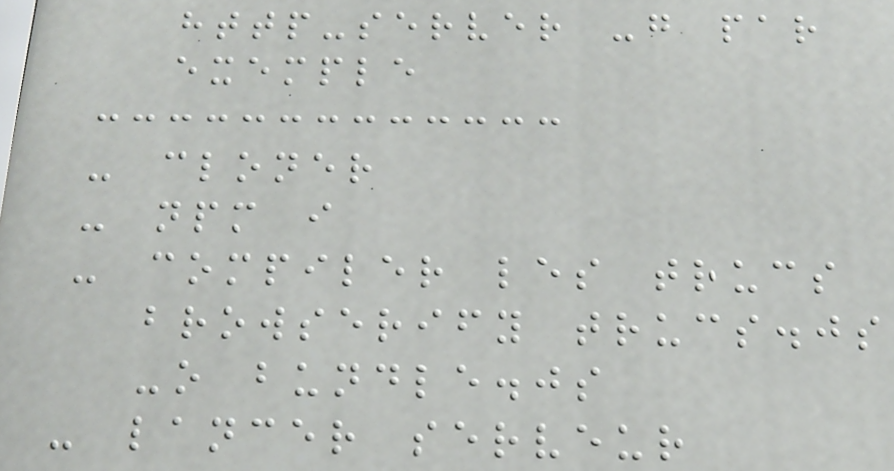http-server -g par
exemple
- cloner
- npm i
- compiler les trucs
browserify trucs.js
-o bundle.js
- lancer serveur
